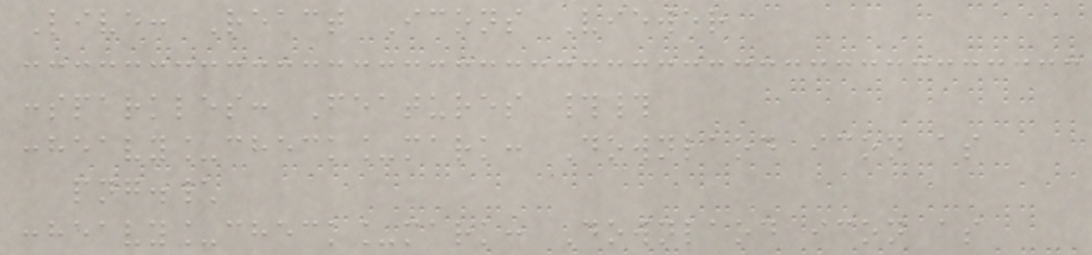Live: React Icons Viewer
:sparkles: Features ##
:heavy_check_mark: Downlaod icon as
png.\
:heavy_check_mark: Downlaod icon as
